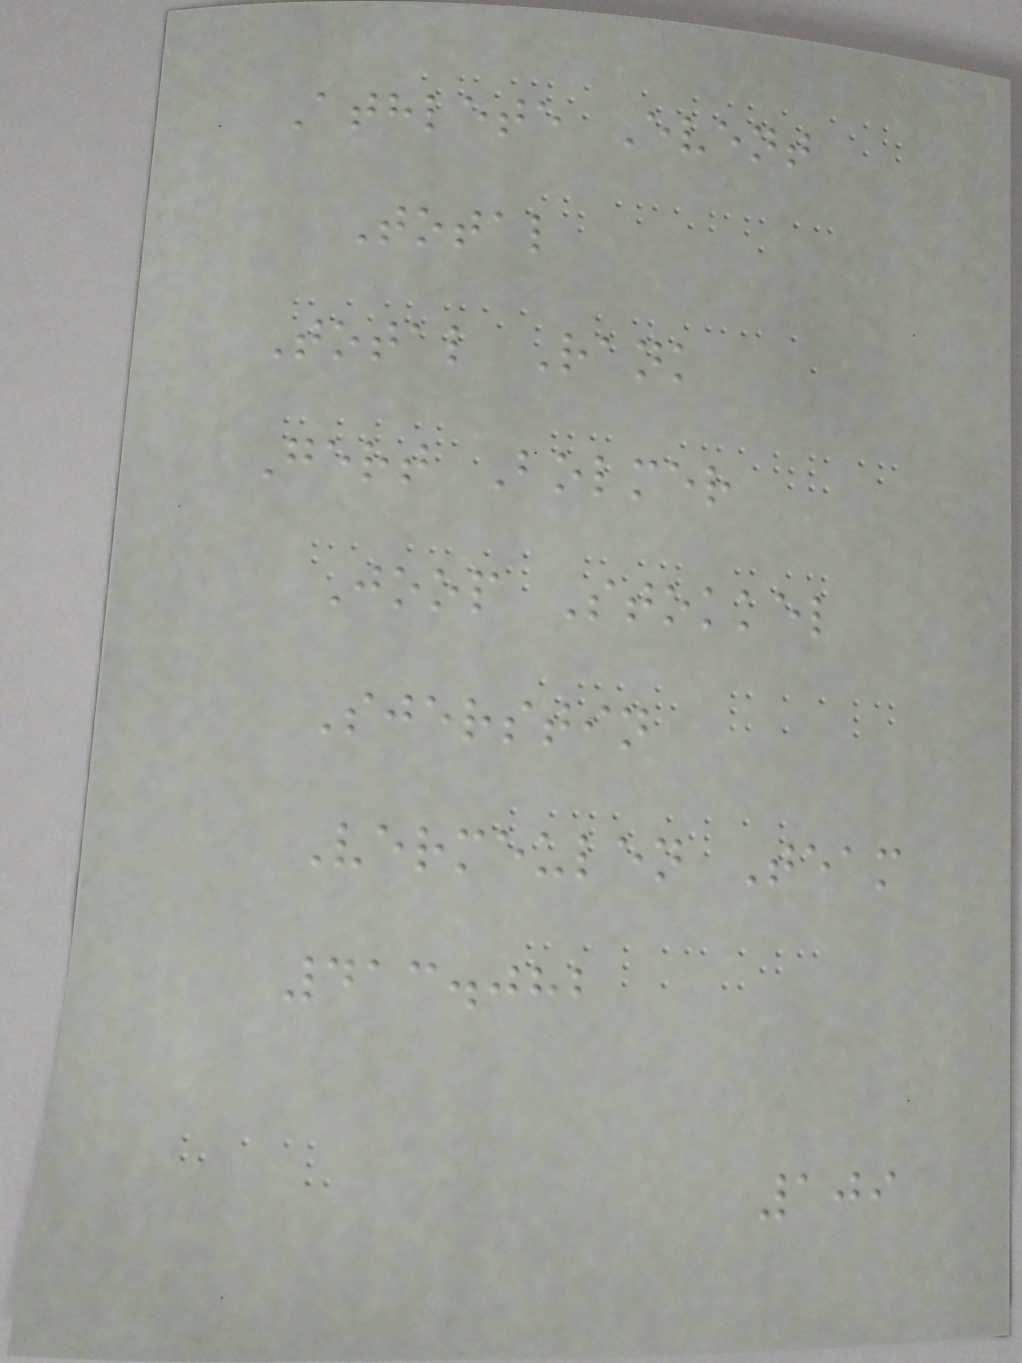Athlete Event
Total
Total Rank
Gert Bolmer
Joop Stokkel
Sjerstin
Vermeulen Team
413.082
109
